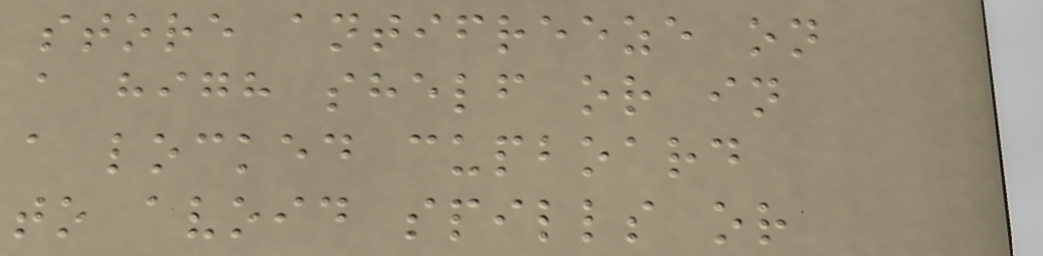store antifreeze on
a high shelf or in
a locked cupboard
to avoid spills or
